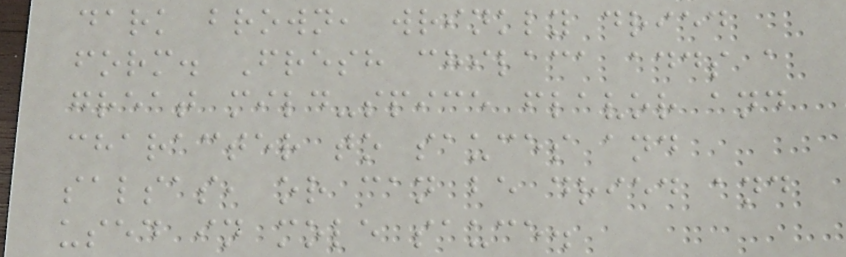dark brown, wrinkly dried
form. Fresh chilaca adds a
great mild-spice flavor and
character to sauces and
salsas, or can be dried and
used in mole sauce.
